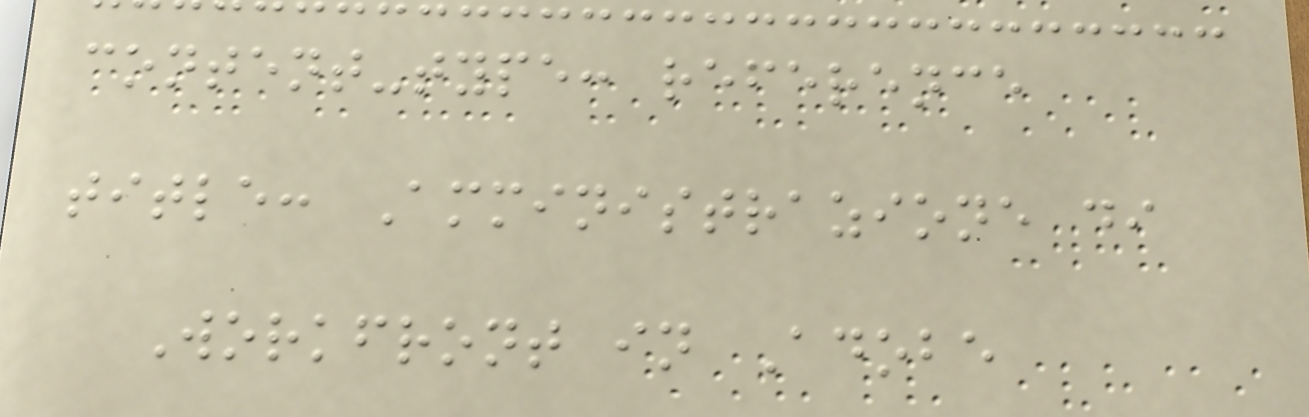content-type: reference
title: Amministrazione di
Workfront in Adobe
